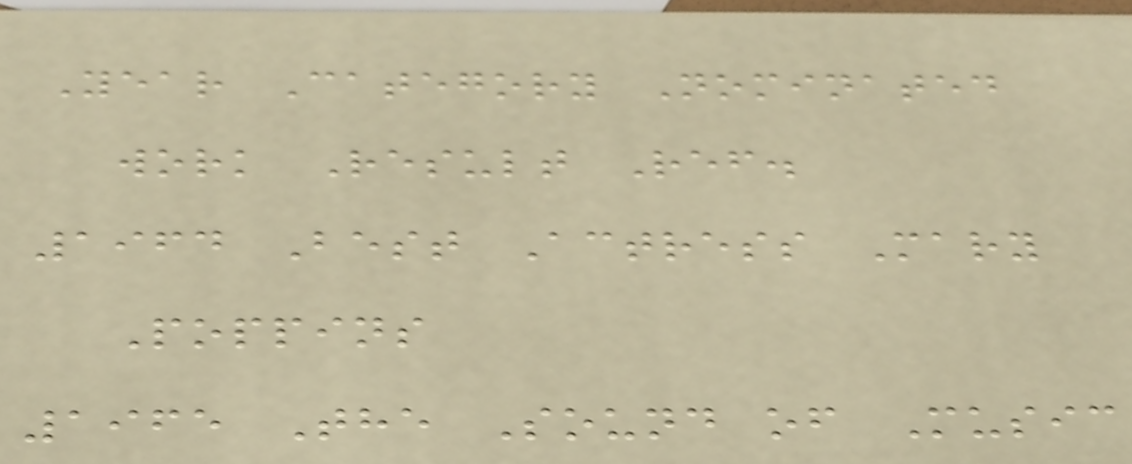Year Category Nominated
work Result Ref.
1964 Best Actress Mary
Poppins
1965 The Sound of Music
